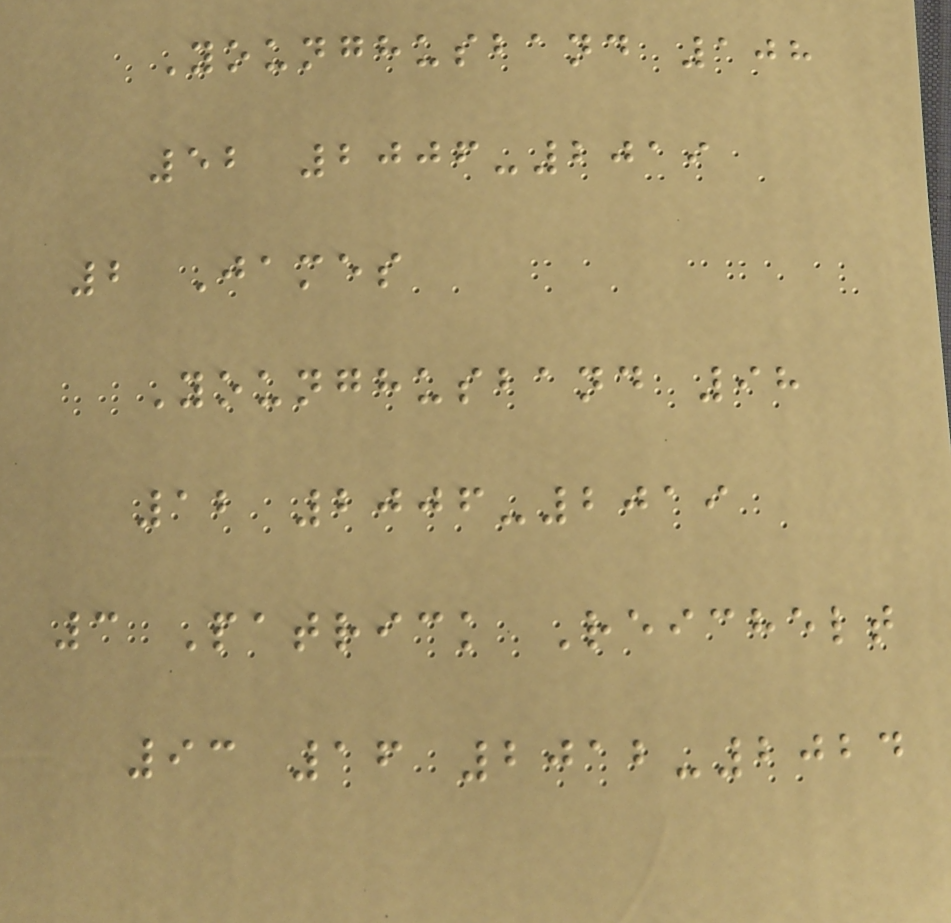Younghusband 108
52 2006-2019
2 James
Younghusband 98
12 2006-2019
3 Patrick Reichelt
93 16 2012-2024
